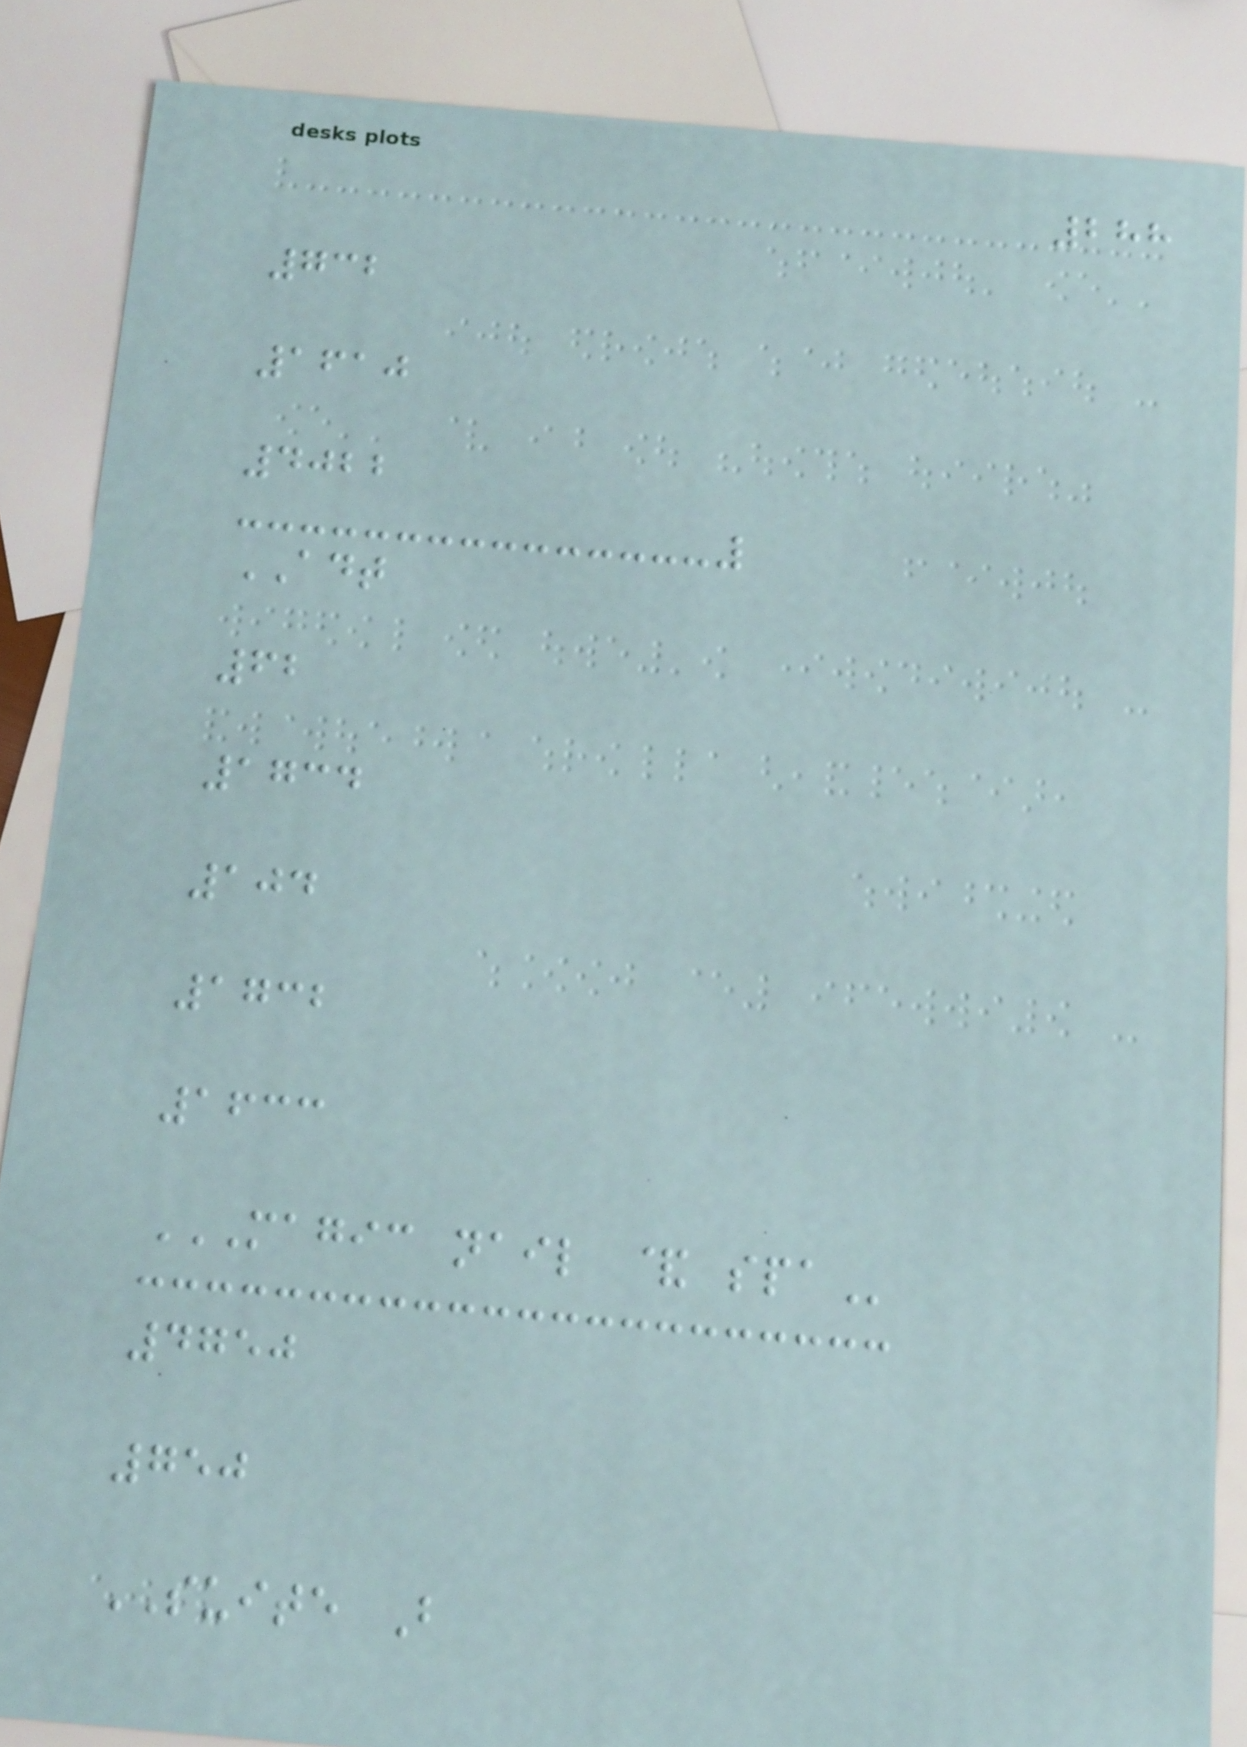288
732
1610
4022
ADT
62
1734
104
1732
1633
MAGIC NAIL & SPA
4750
750
SUITE B
